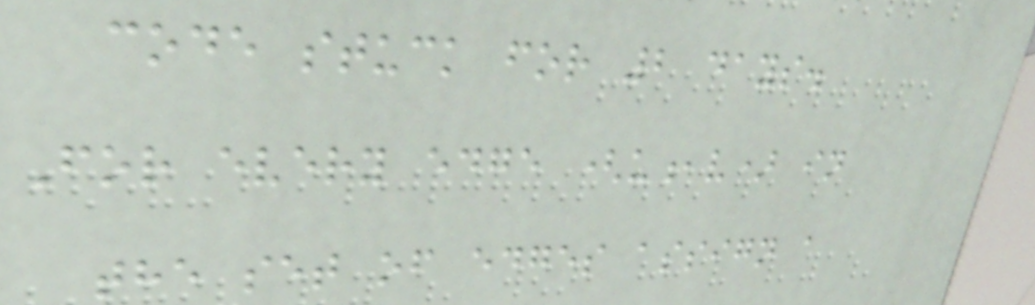code stuck for 2 days.
For every edge (u,v) in
the set of edges assign a
